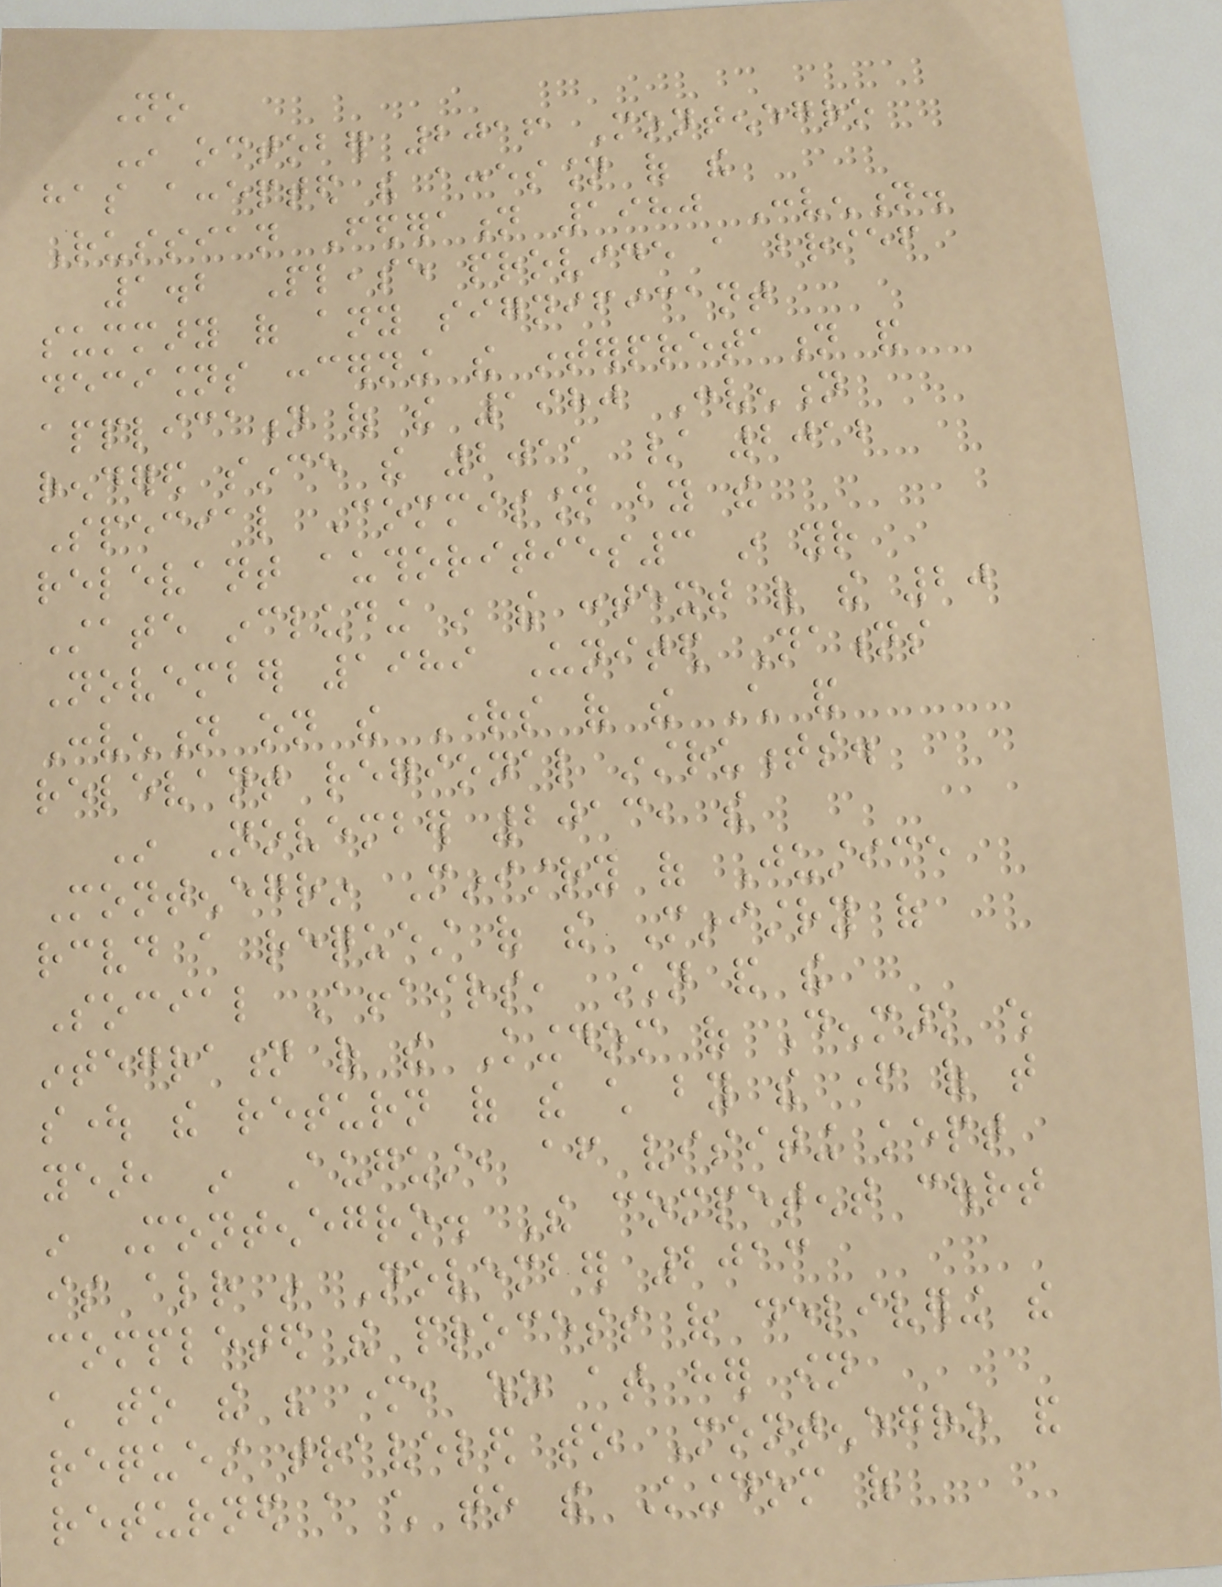No
In october 2016 Montenegro
has accepted the accession of the
Russian Federation 1980 Convention.
1.2 Please provide a brief
summary of any significant
decisions concerning the interpretation and
application of the 1980 Convention
rendered since the 2011 / 2012
Special Commission by the
relevant authorities3 in your
State including in the context of the 20
November 1989 United Nations
Convention on the Rights of the Child and
relevant regional instruments.
In November 2013, the
Montenegrin Ministry of Justice
received a request of the Ministry of
Social Affairs, Children and the
integration of the Kingdom of Denmark which
sought the return of the child by the father of that
year, in August, after visiting kept
in Montenegro. The competent court
is already in November 2013
completed the process of delivering the
child to the his mother, who at her own
request traveled to Montenegro and
returned a child to the Kingdom of
